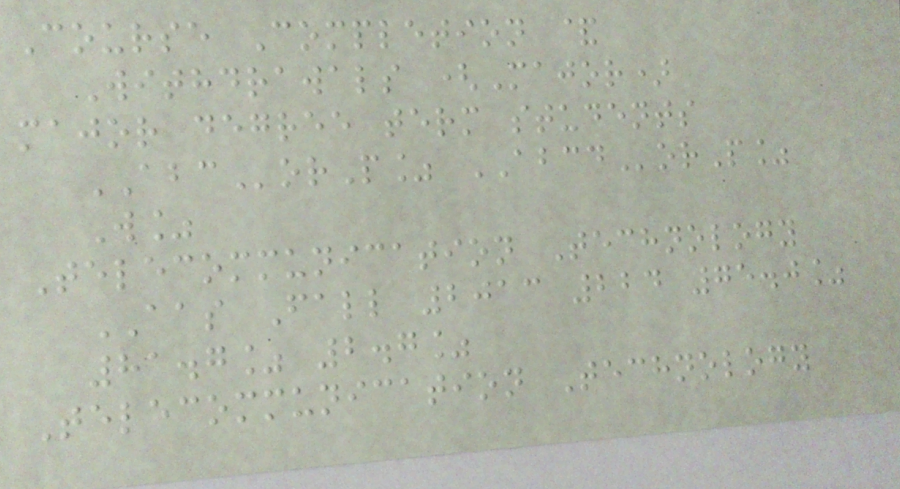Course Completion &
Withdrawals (Major)
major degree term students
ABCorP% ABCDorP%
W%
Telecommunication Technology
AAS Fall 2013 224 75.0%
81.7% 2.7%
Telecommunication Technology
